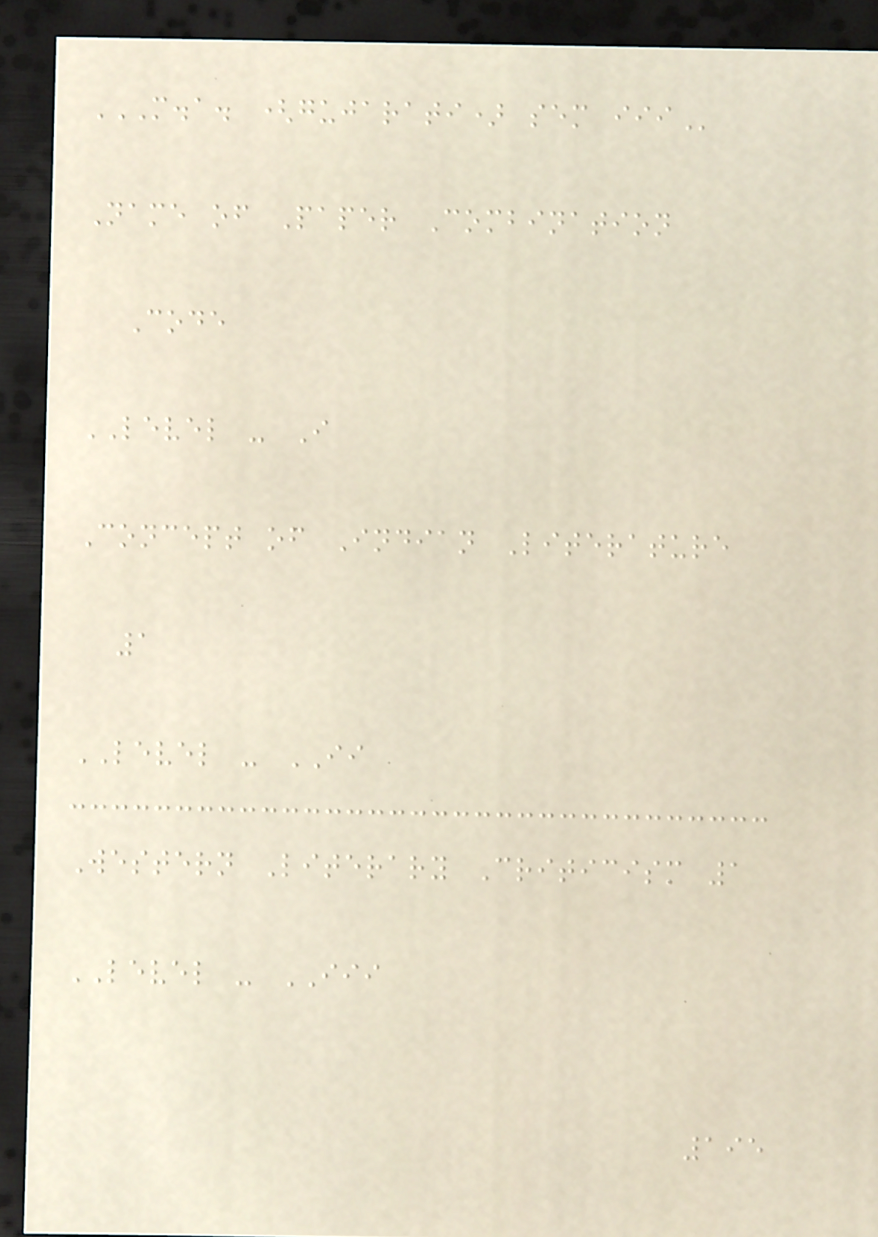M.A. (GUJARATI) SEM III
Name of Paper Combination
Code
LEVEL - I
Concept of Indian Literature
1
LEVEL - II
Western Literary Criticism 1
LEVEL - III
195
